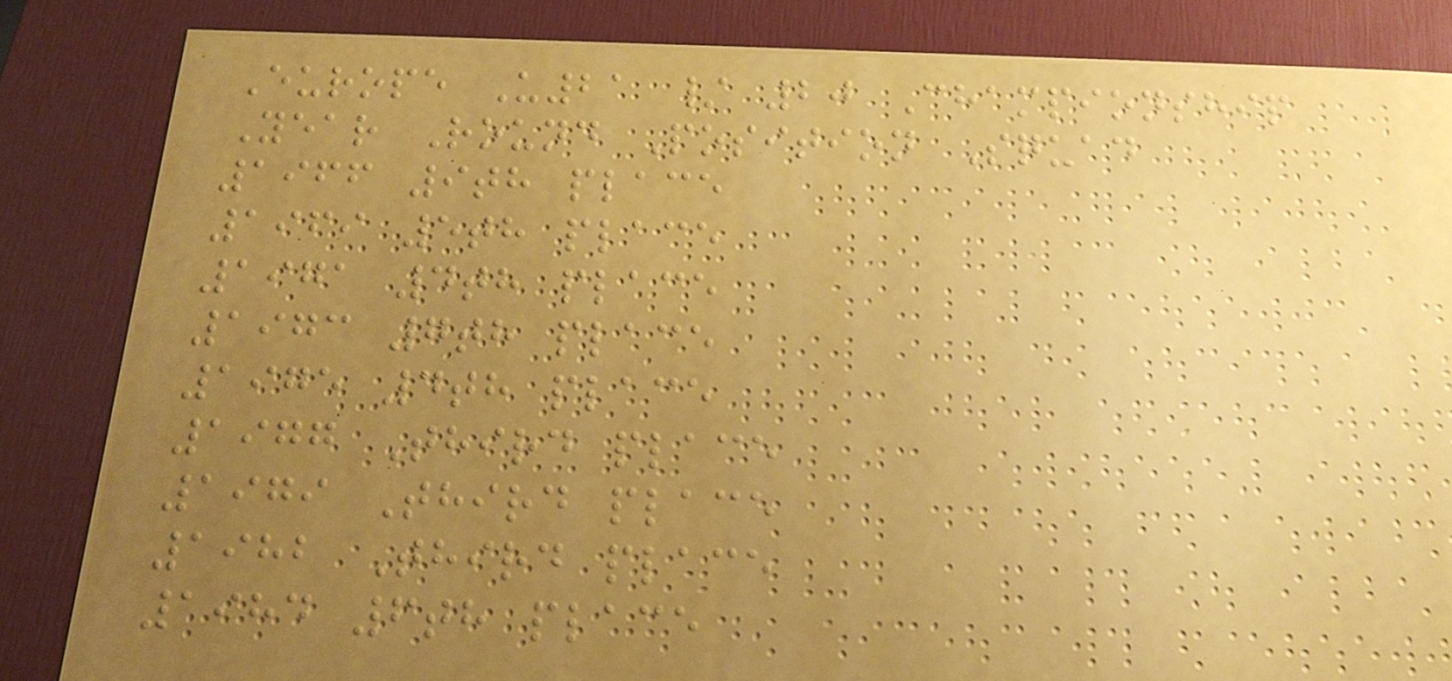Europe U21 / 20 Championship
Year Round Position Squad
1966 9th place
1969 5th place
1971 4th place
1973 7th place
1975 4th place
1977 Third place
1979 Third place
1982 Third place
1984 6th place
